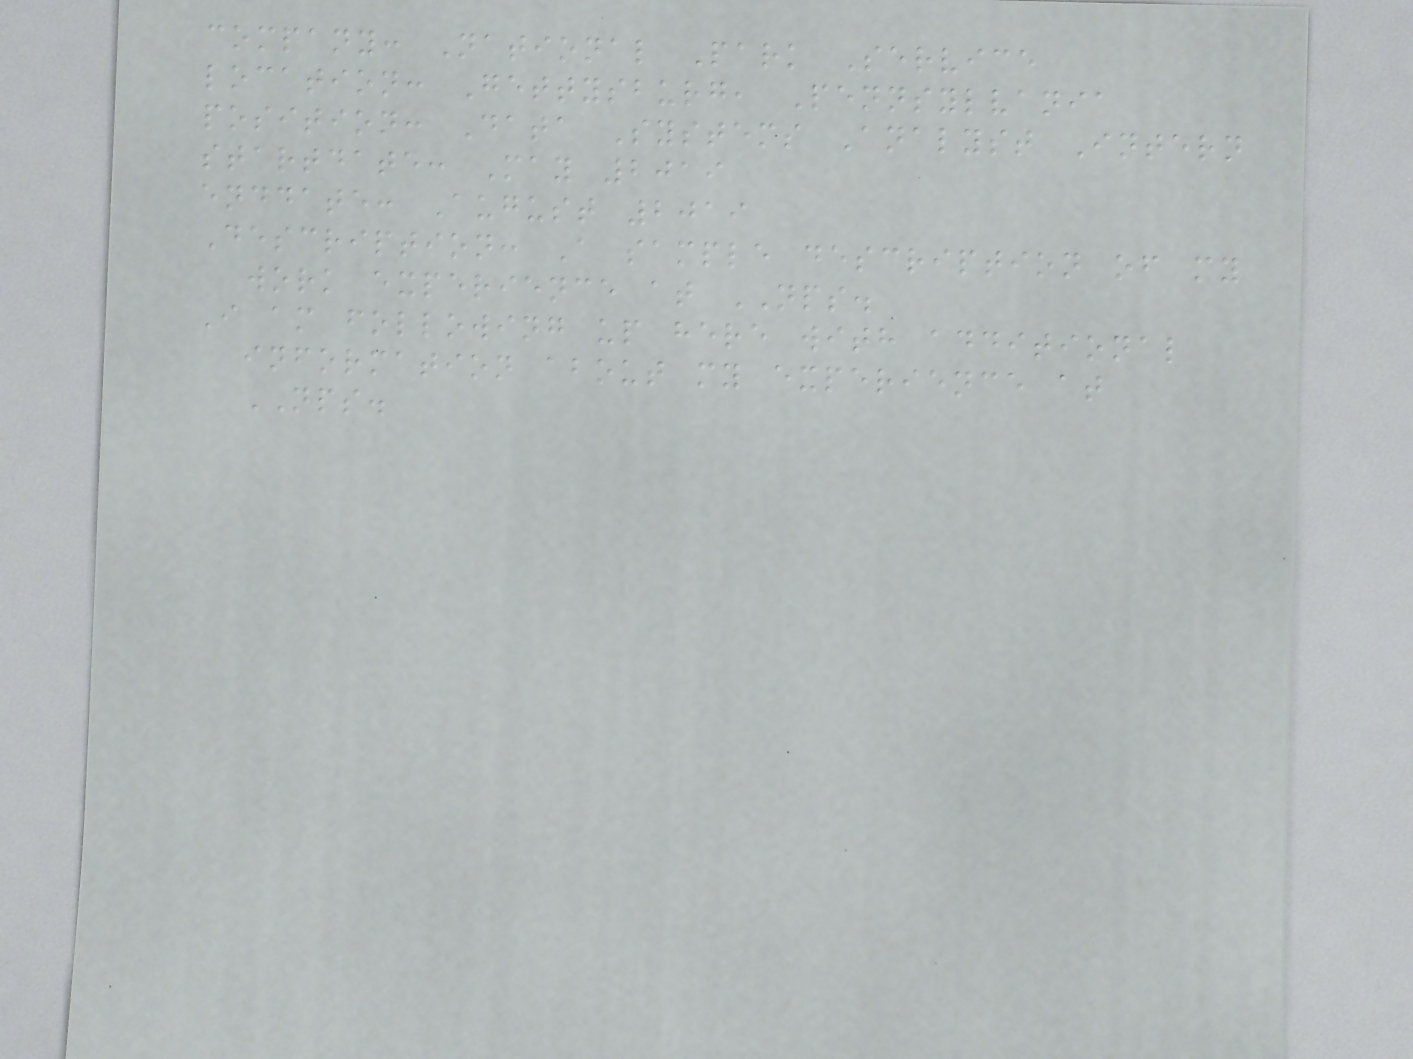company: National Park Service
location: Gettysburg, Pennsylvania
position: Data Systems Analyst Intern
startdate: May 2019
enddate: August 2019
Description: A sample description of my
work experience at NPS.
I am following up here with additional
information about my experience at
NPS.
